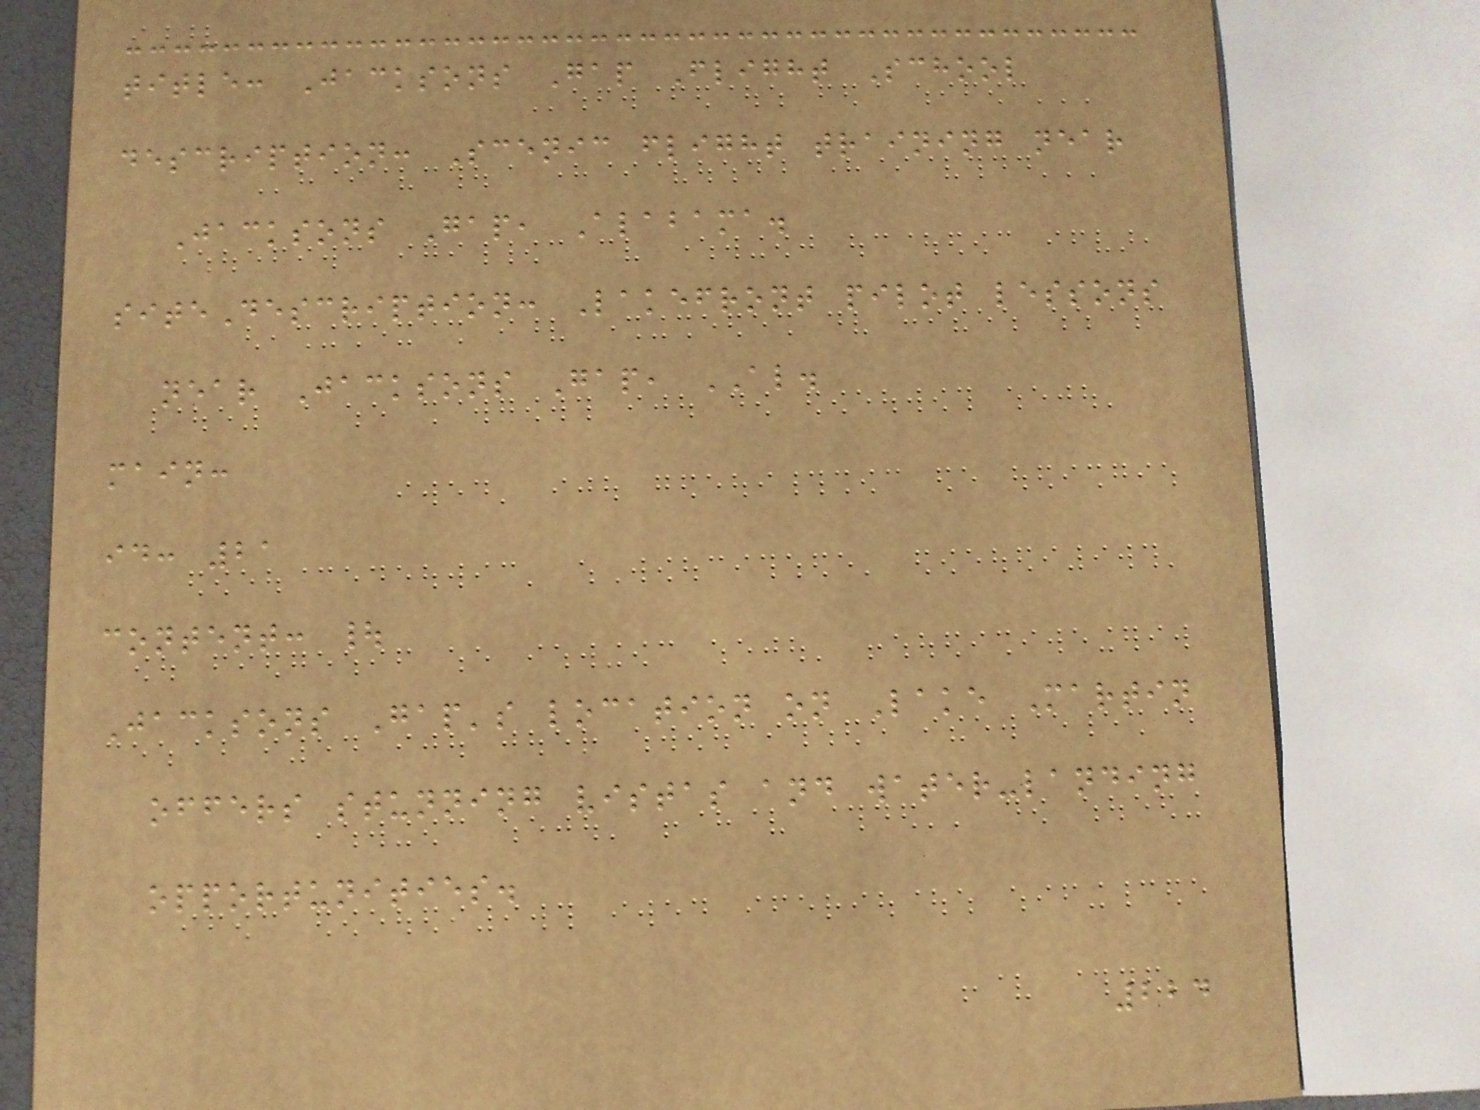title: Jacksons Gap Flight School
description: Scenic flight training near
Jacksons Gap, Alabama.
siteDescription: Lakefront pilot lessons
near Jacksons Gap, AL.
main:
id: 21
content: |
Jacksons Gap's location on Lake Martin
offers stunning vistas and water-landing
opportunities.
224
